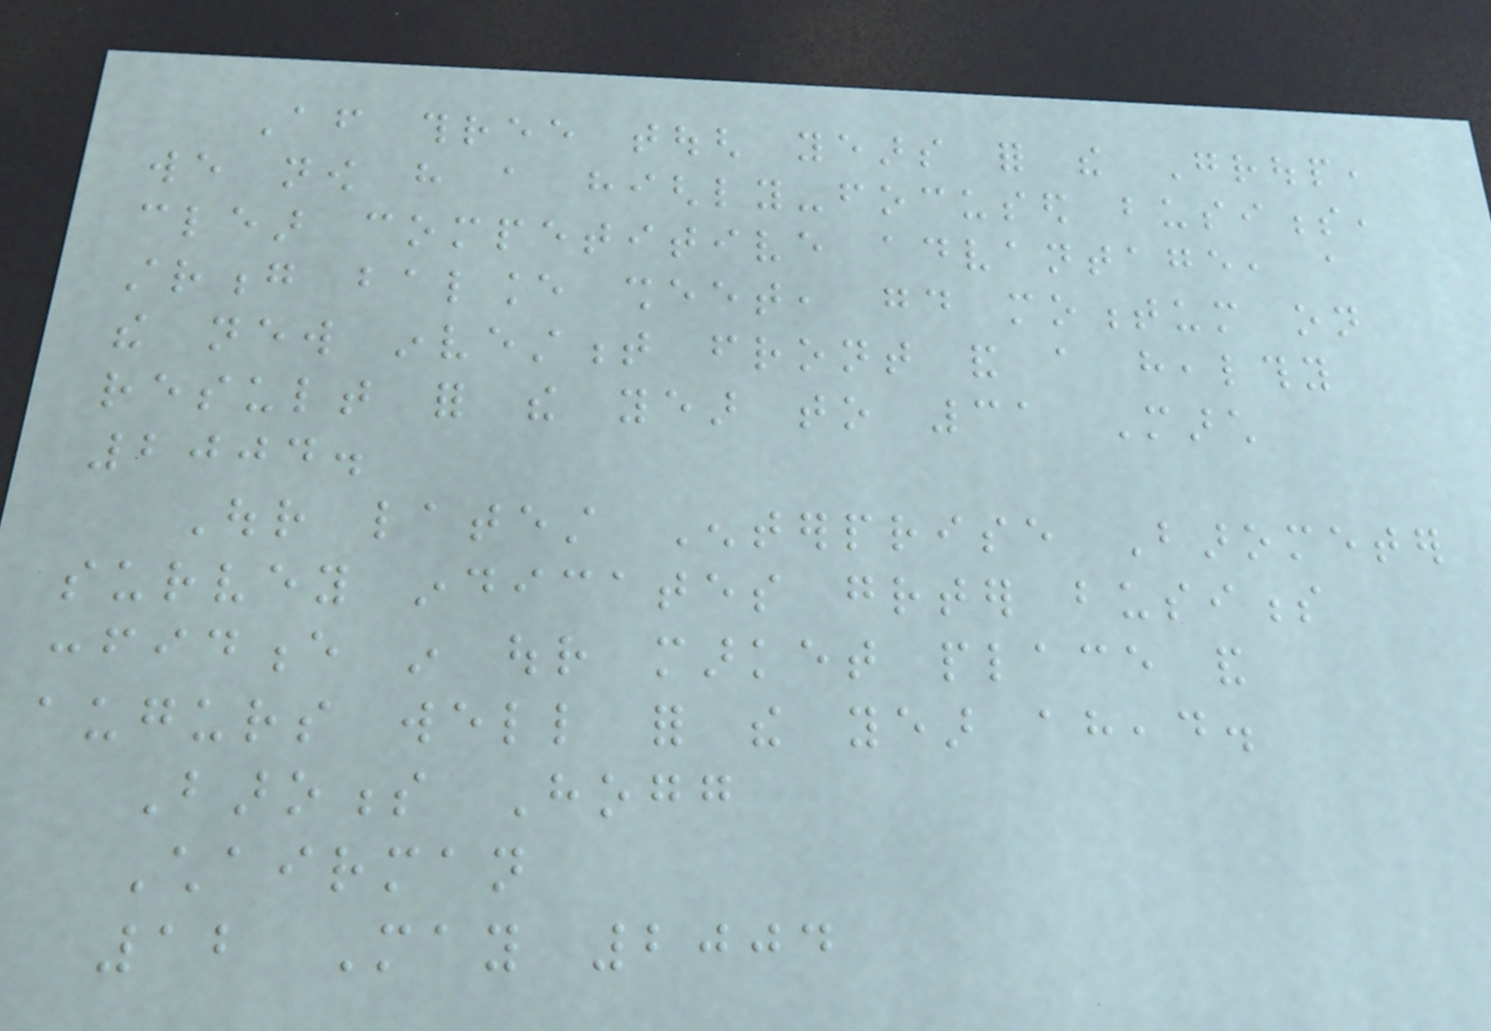After three tough years for the Group,
we now have a highly-focused business,
clear competitive advantage, a
strong balance sheet, good momentum on
the new investment front and a healthy
result for the year to 31 March
2004.
Our latest Enterprise Barometer
survey indicates greater business
confidence in our market place and
augurs well for the year ahead.
Baroness Hogg
Chairman
12 May 2004
